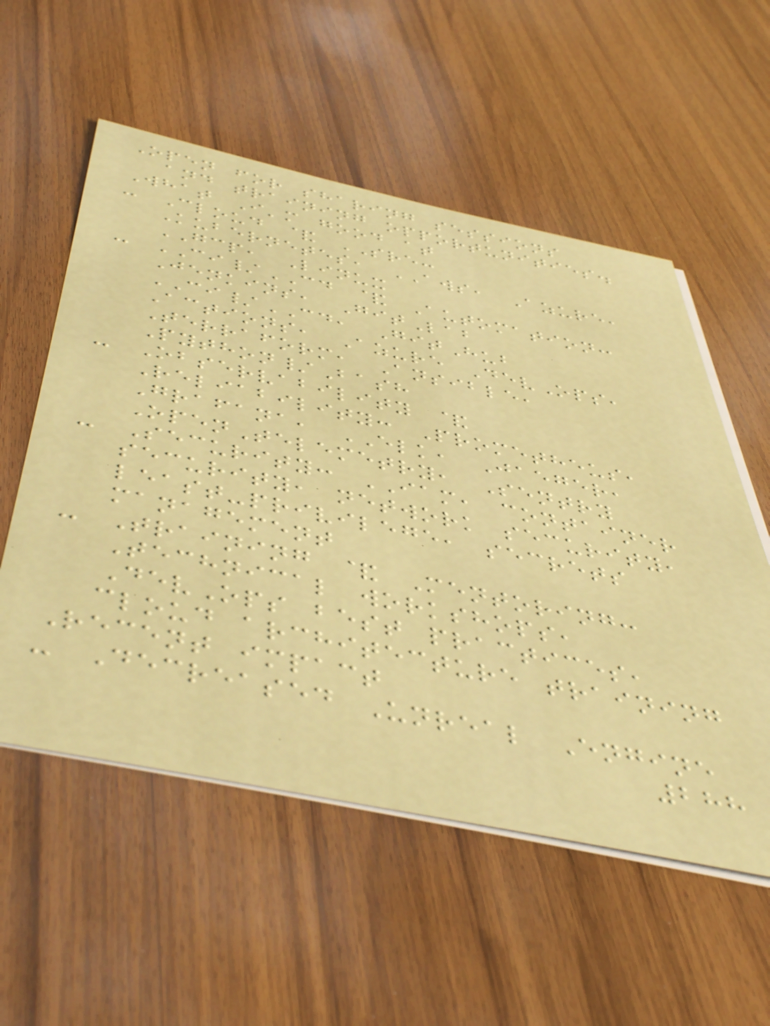Open for sharing sessions
and training opportunities.
What I'm good at
- Cloud & SRE:
Kubernetes, AWS, Azure,
GCP, Linux
- CI/CD & Automation:
Jenkins, GitLab
CI/CD, GitHub
Actions, Azure DevOps,
Terraform, Ansible,
Python/Bash
- Observability &
Reliability: Prometheus,
Grafana, ELK, Jaeger,
OpenTelemetry, Sentry
- Security: IAM, container
security, network security,
least-privilege, secrets
management
- Training & Mentoring:
Technical workshops,
DevOps best practices,
cloud architecture training
Recent impact
- Decreased Unreal Engine
288
